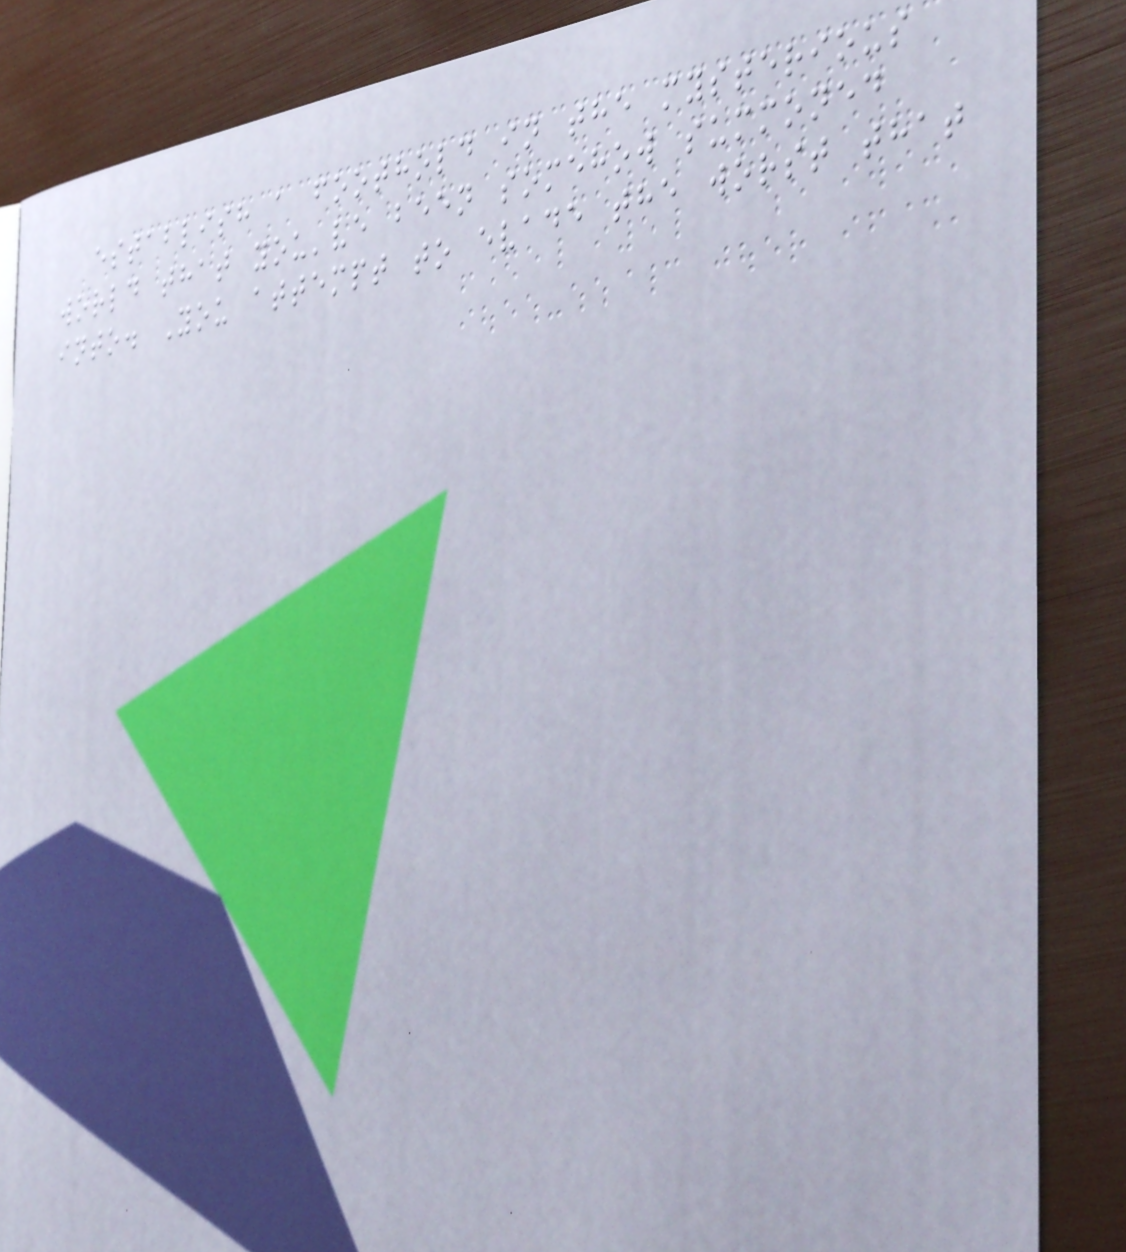establish a foothold in the mysterious
world that you've been somehow summoned
into. You attempt to evade the worst that
